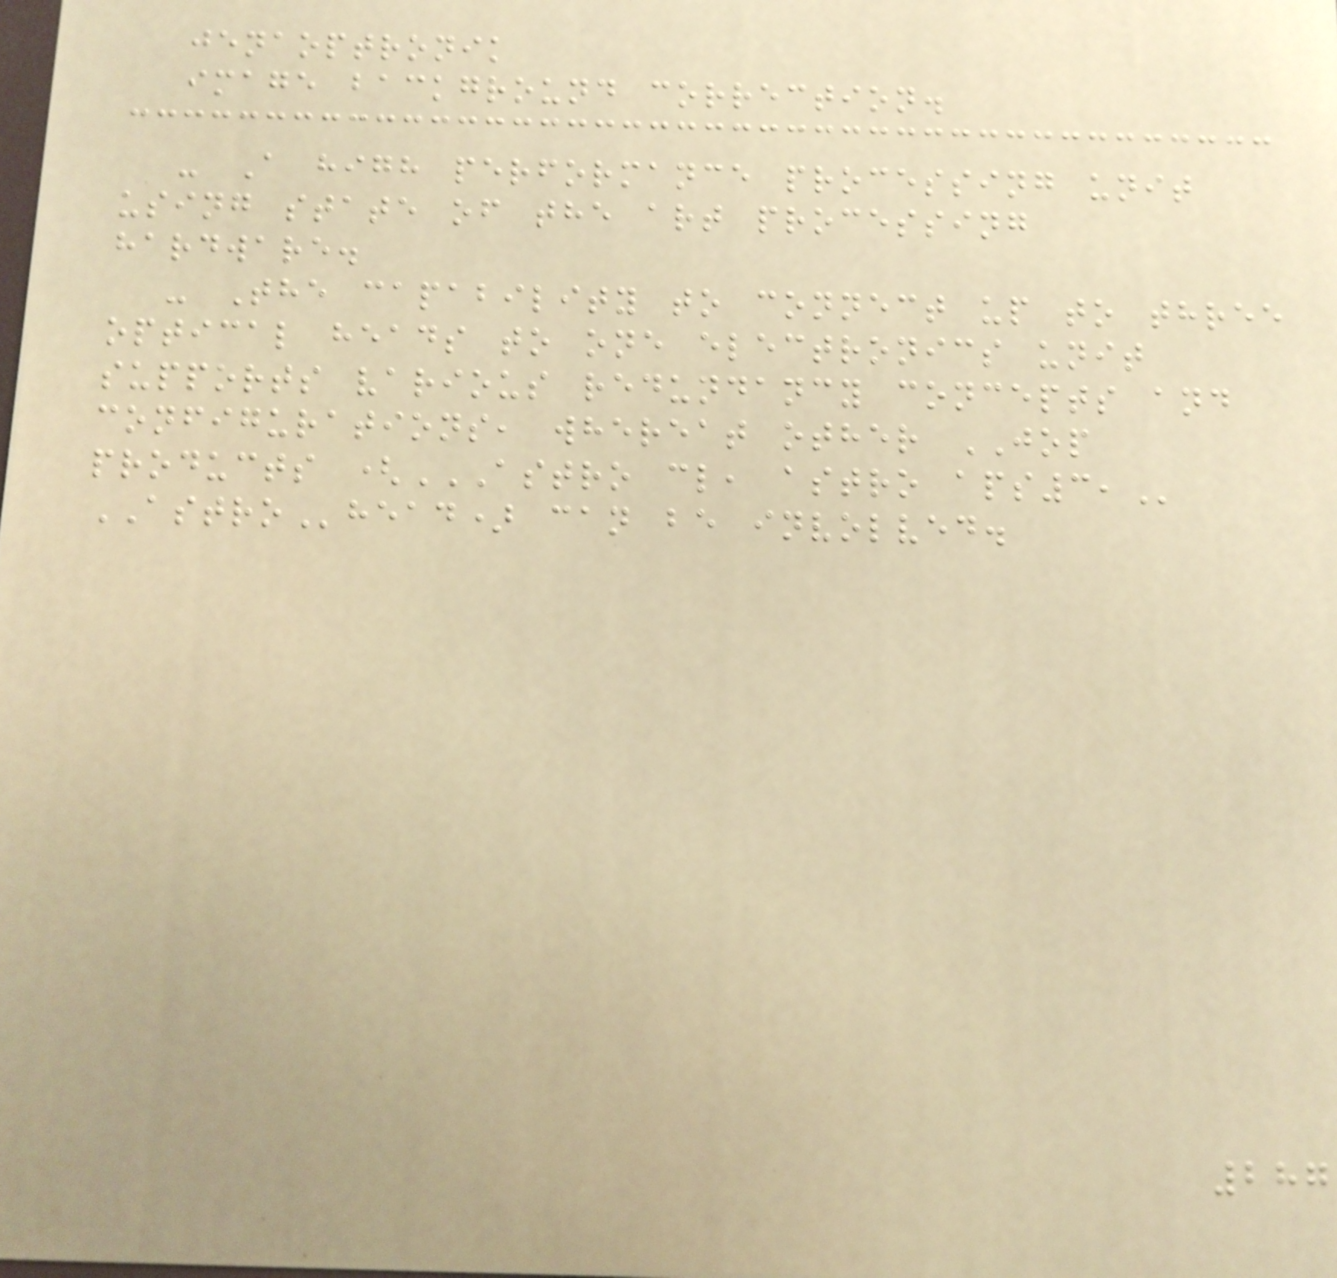jenaoptronik
image background correction.
- A high performance processing unit
using state of the art processing
hardware.
- The capability to connect up to three
optical heads to one electronics unit
supports various redundancy concepts and
configurations, whereat other JOP
products (ASTRO CL, ASTRO APS3,
ASTROhead) can be involved.
287
